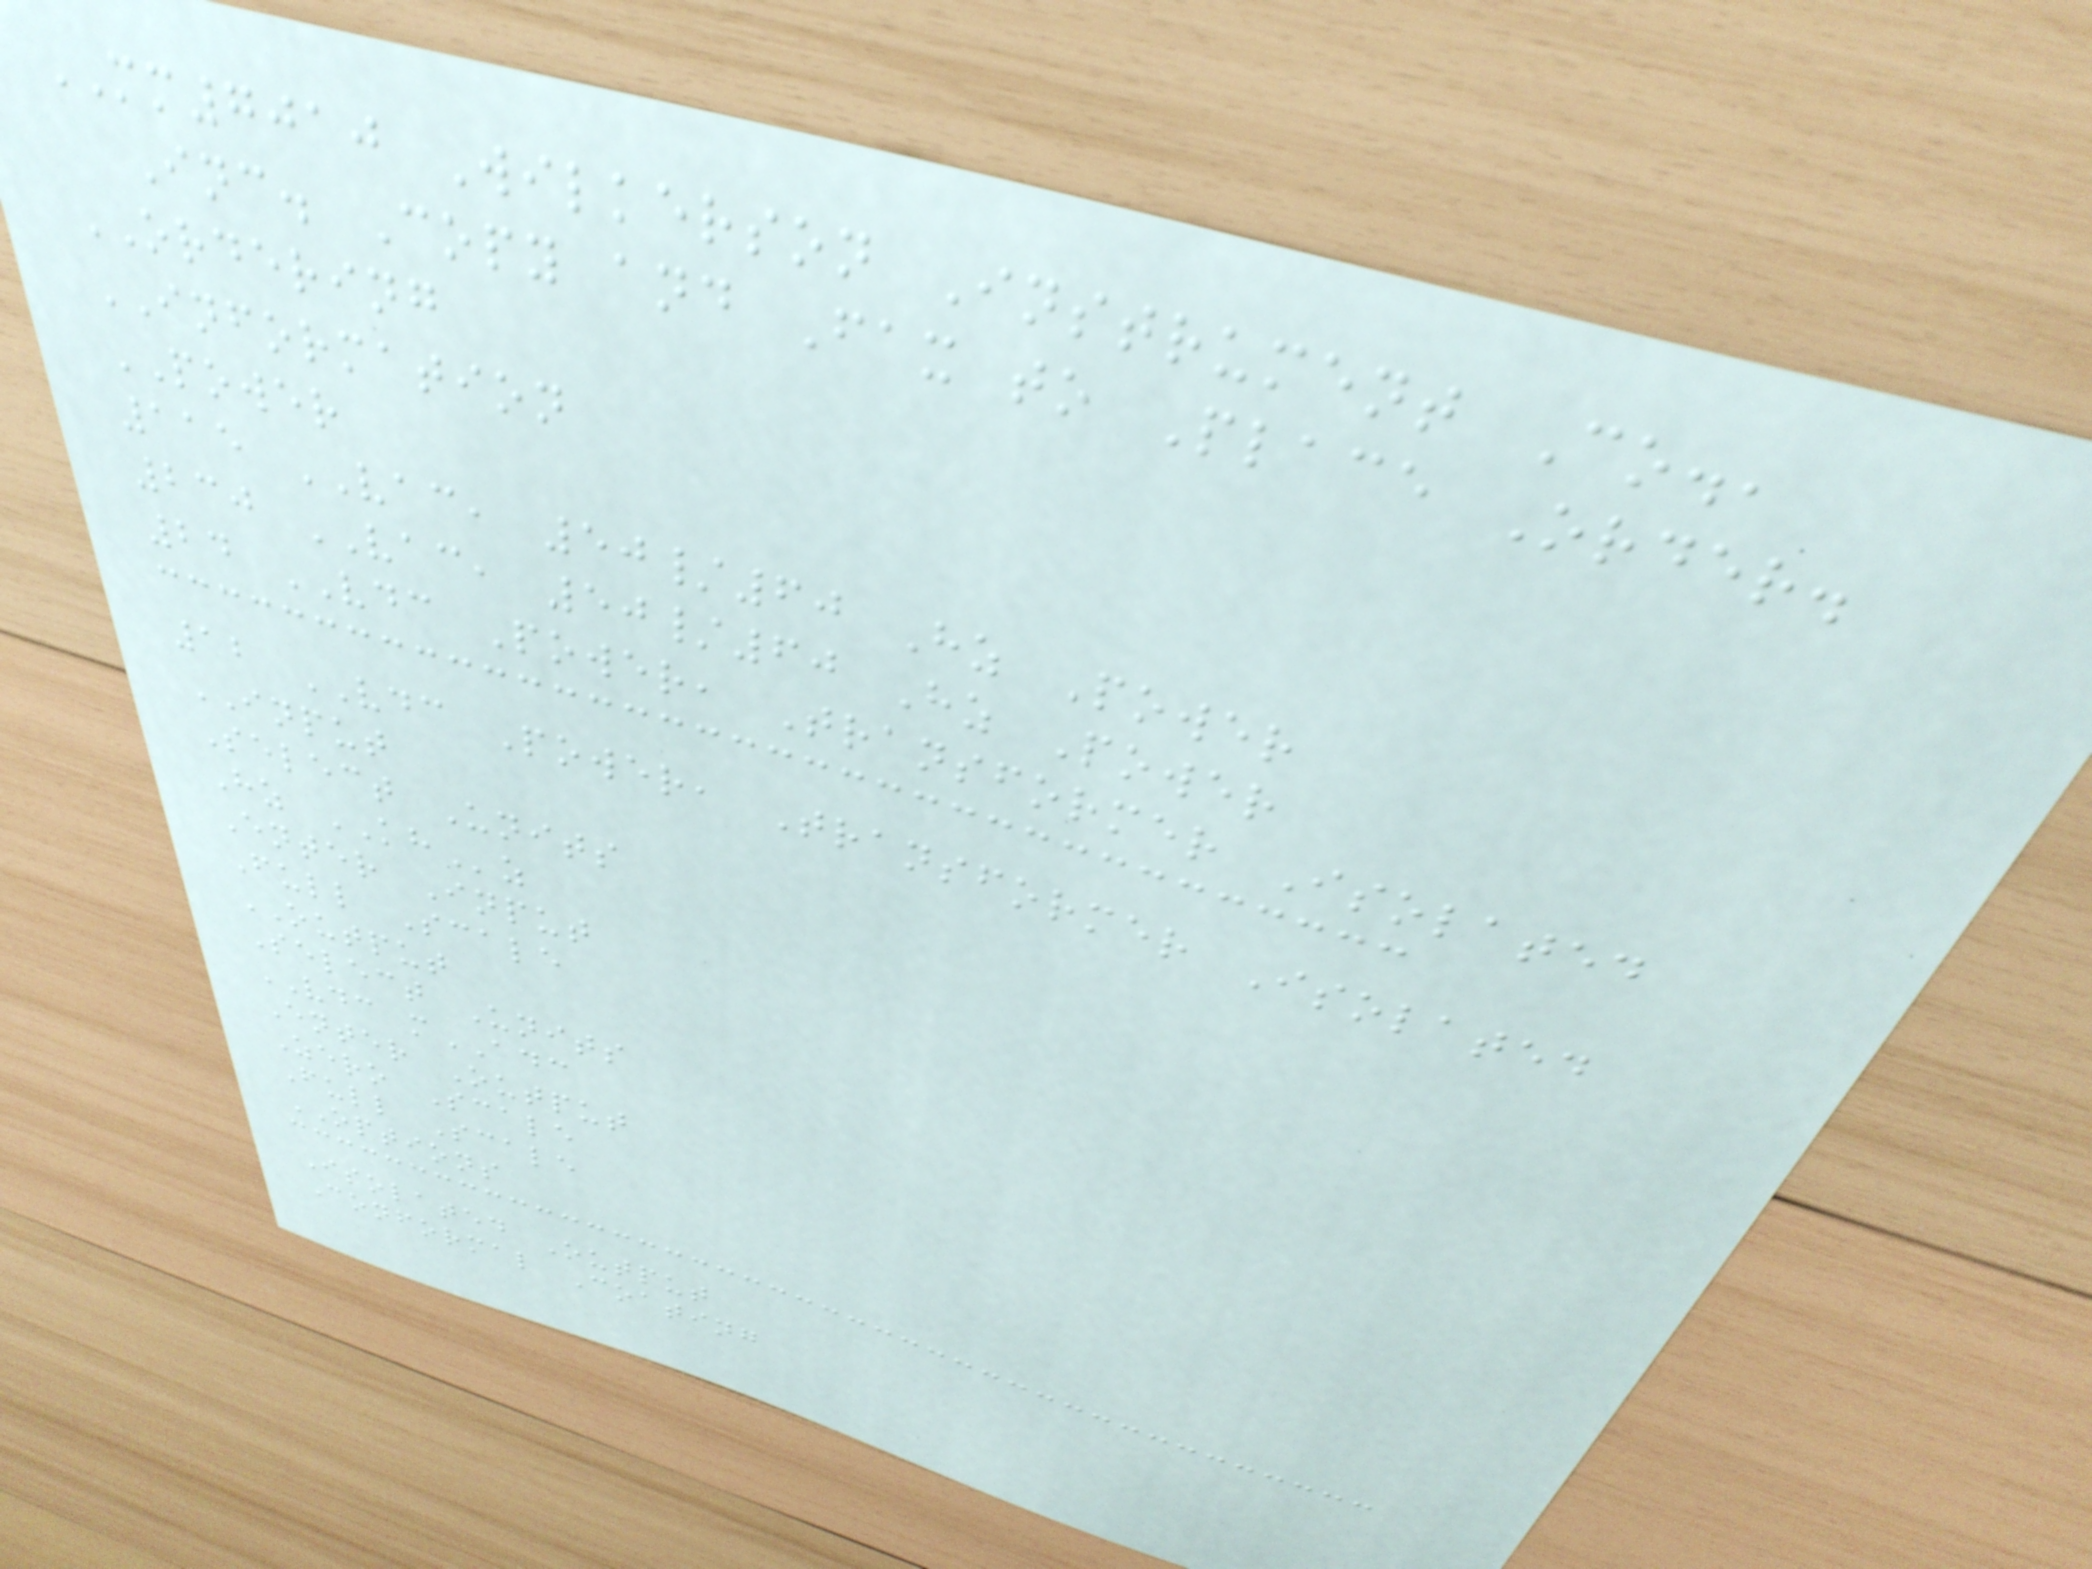MM7010 Wilkerson Instrument Co.,
Inc. Copy and Fax to Place Order.
ORDERING
INFORMATION
POWER
115 VAC, 50/60 Hz Power
230 VAC, 50/60 Hz Power
24 VDC Power, Transformer Isolated
12 VDC Power, Transformer Isolated
INPUT
Select Units
Hz KHz
Enter Input
Full Scale
OUTPUT
Select Units
VDC mADC
Enter Output
Zero Scale
Full Scale
OPTIONS
Isolated Output
Conformal Coating
